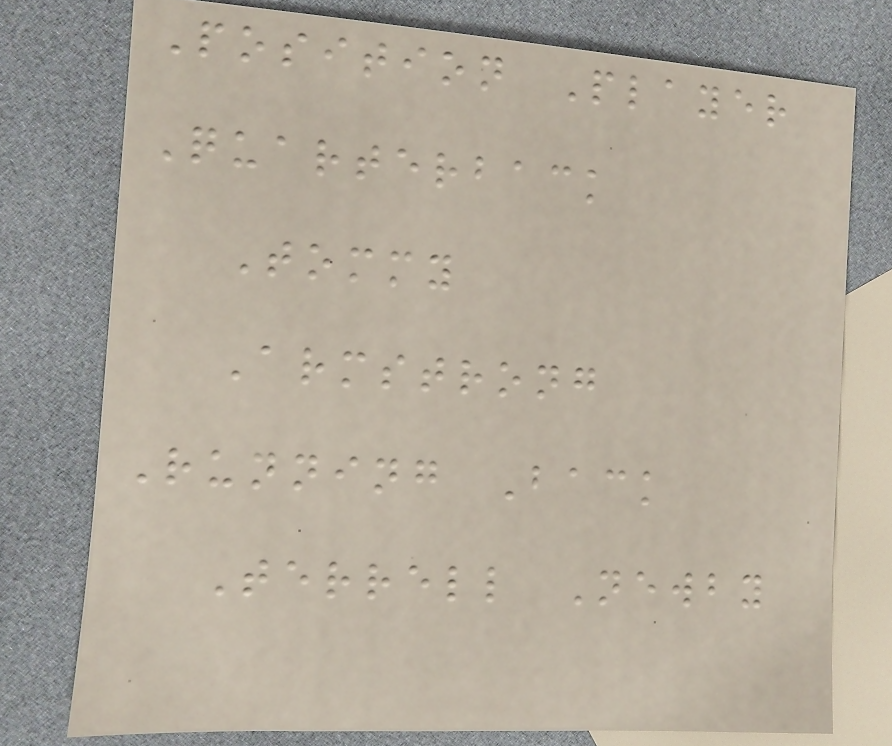Position Player
Quarterback
Tommy
Armstrong
Running Back
Terrell Newby
